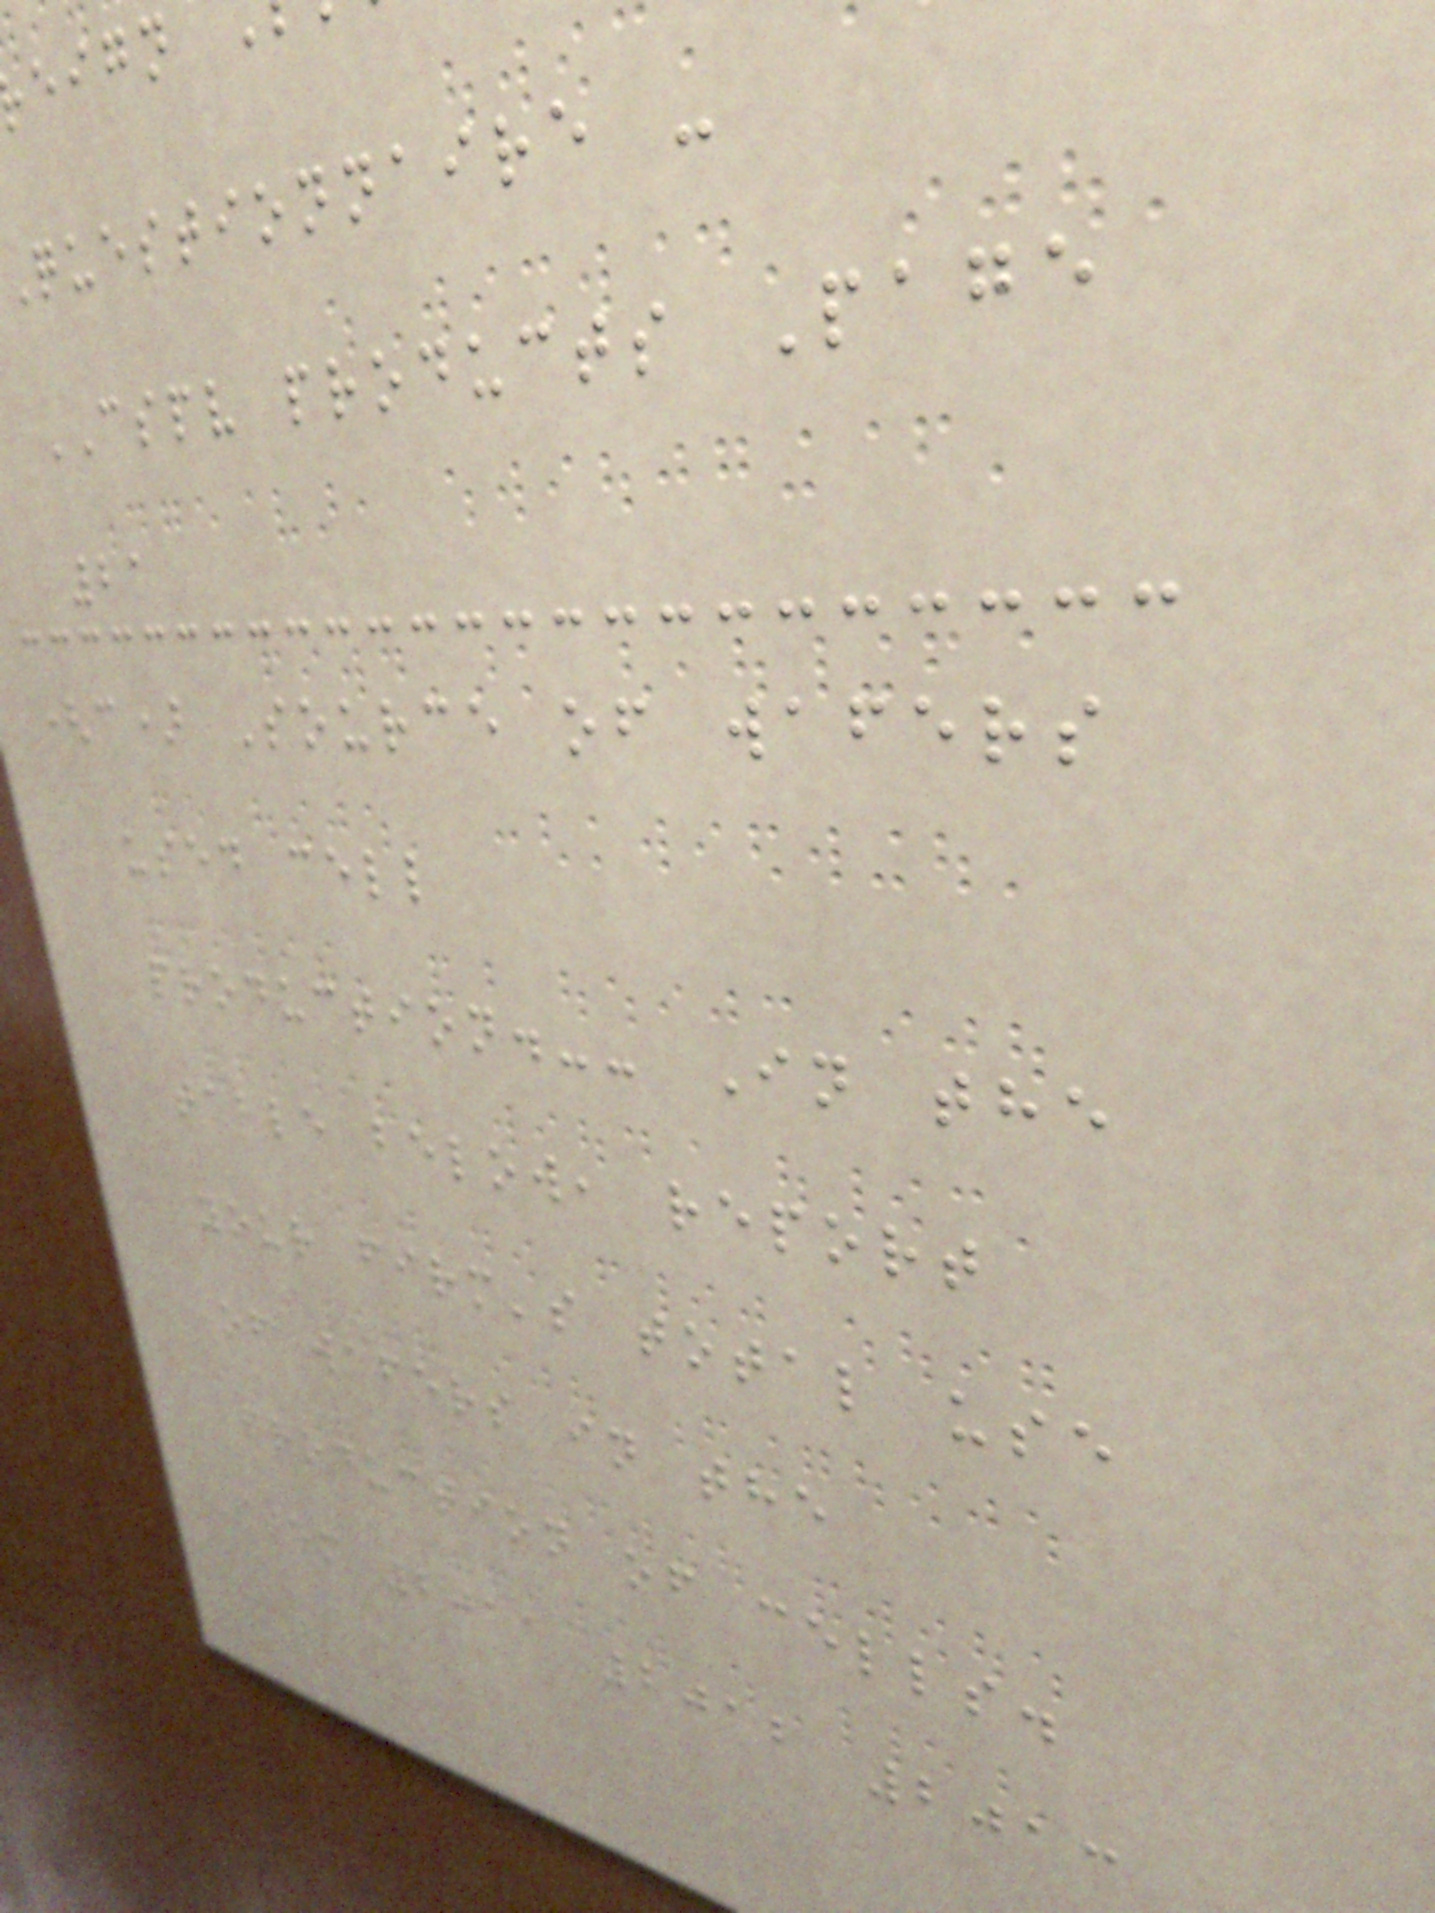Questionnaire -
CSPV products Page
21
(c) Source of wafers
used cell
production.-- In the
table below, report
your firm's total use
of wafers in the
production of cells.
Item 2011 2012 2013
